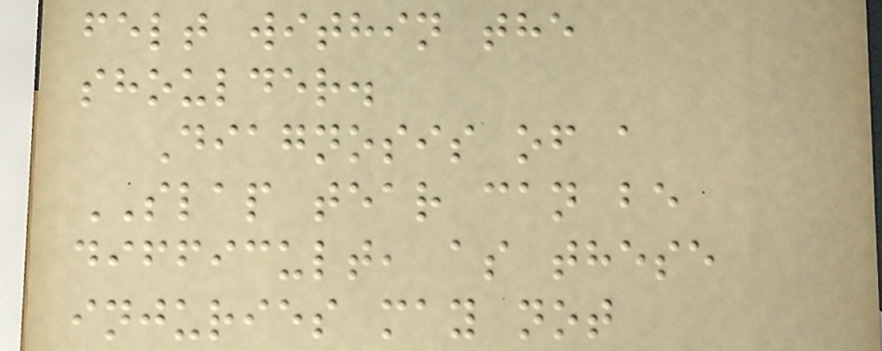felt within the
shoulder.
Diagnosis of a
SLAP tear can be
difficult, as these
injuries may not
